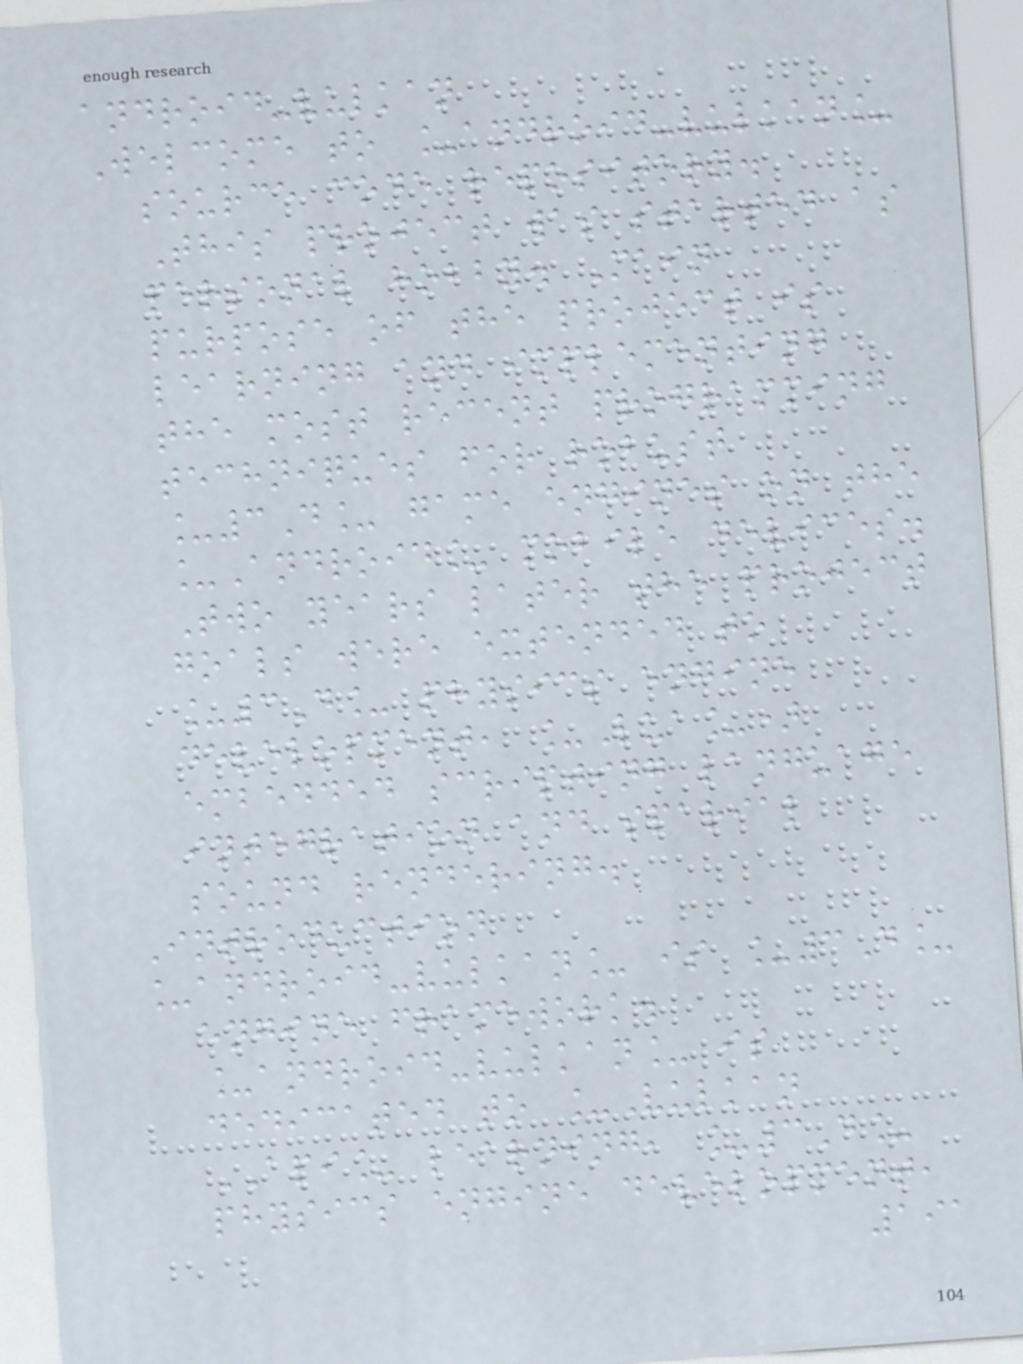android-vulkan
Welcome to _android-vulkan_
source code repository.
This project was started as
personal hobby. Main
purpose of the project is
learning and implementing
the most recent programming
techniques for robust
_3D_ game engines on the
_Android_ mobile devices.
Two years later the project
goals were extended to
_3D_ physics engine
development, _Lua_)
embedded scripting language
integration and sparial
sound rendering.
Introduction
_android-vulkan_ is _3D_
engine framework.
_android-vulkan_ is
dedicated to _Vulkan
API_ learning, _3D_
physics engine development,
191
